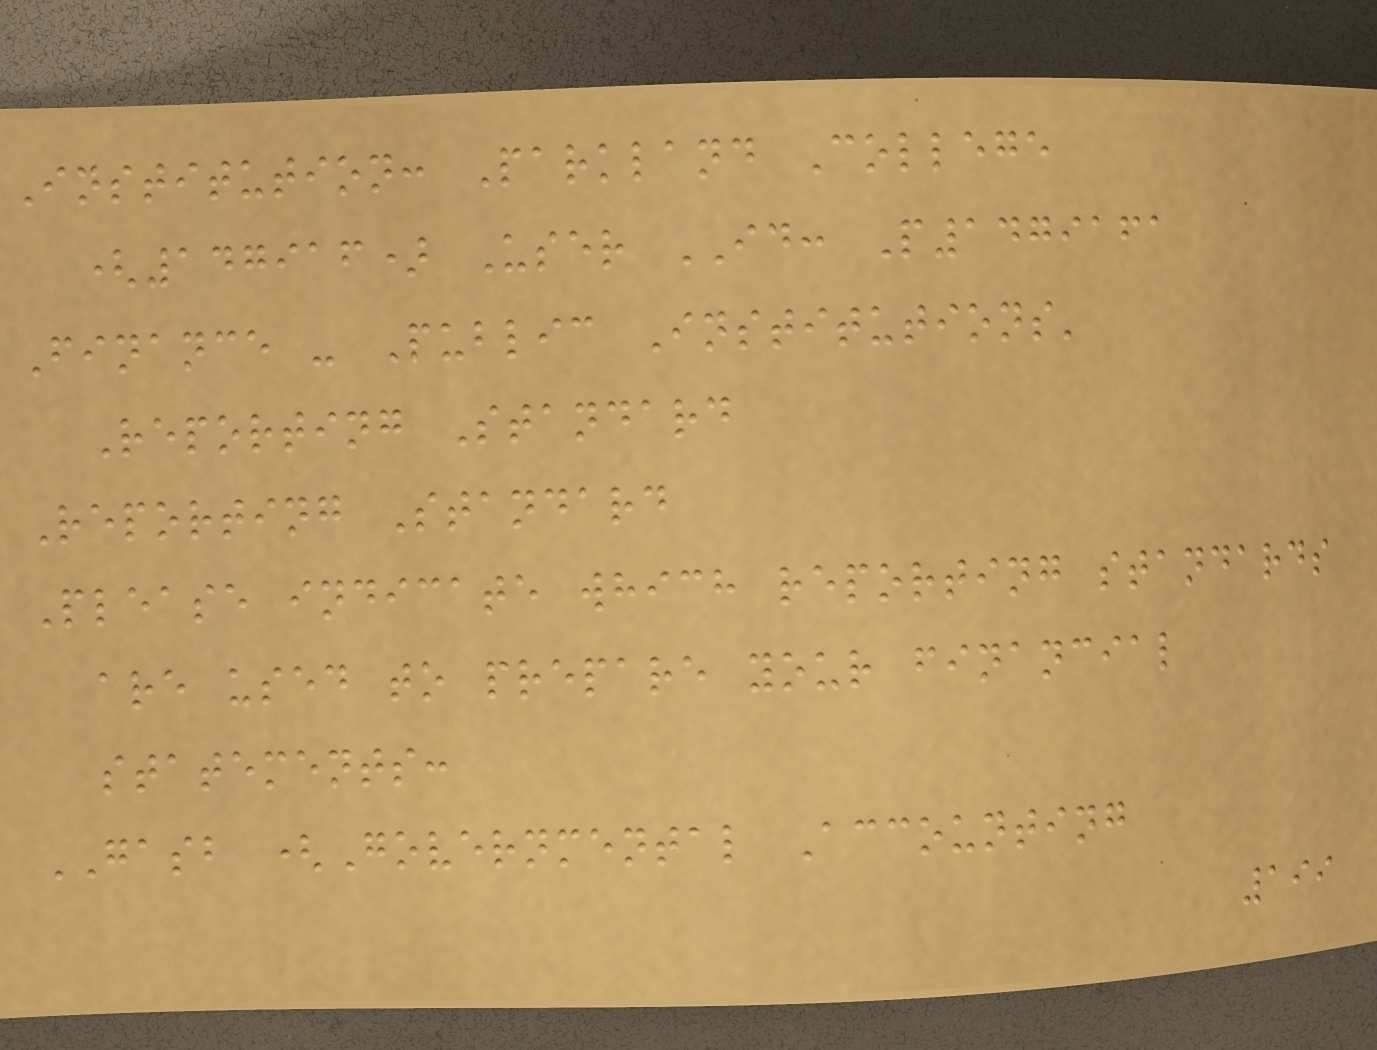Institution: Parkland College
(147916) User ID: P1479161
Finance - Public Institutions'
Reporting Standard
Reporting Standard
Please indicate which reporting standards
are used to prepare your financial
statements:
GASB (Governmental Accounting
199
